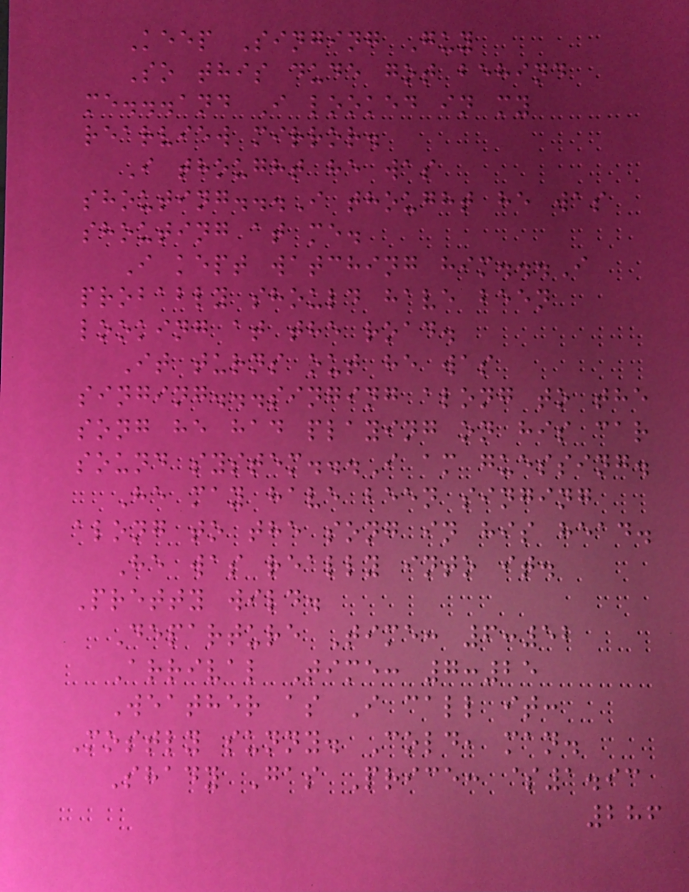Keep Singing Guy
So this dude got behind
me...and I looked in my
rearview mirror.
I thought he was
shouting...I thought he was
shouting at me.
I kept watching him...I
probably should have been
looking at the road.
It turns out he was
singing...singing along to the
song he had playing on his car
sound system...I am guessing.
He may have been singing
along to the song in his head.
He was really into it.
Pretty wild.
Departure Time: 6:52
Arrival Time: 7:25
Weather as I call it:
Mostly sunny. Cold, man.
Shady Gas Price: $1.93
286
